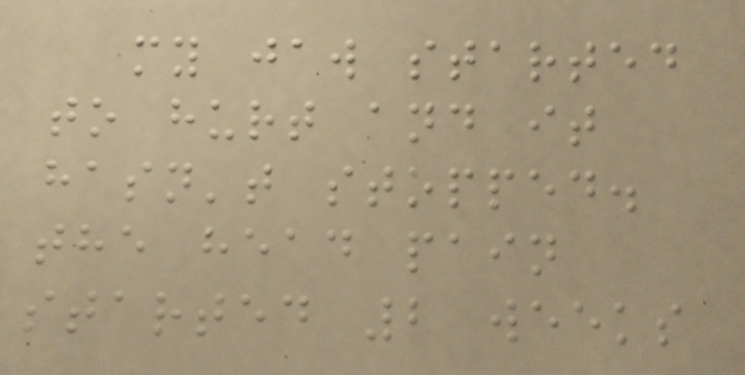my jaw started
to hurt and it
hasn't stopped.
the head pain
started 2 weeks
